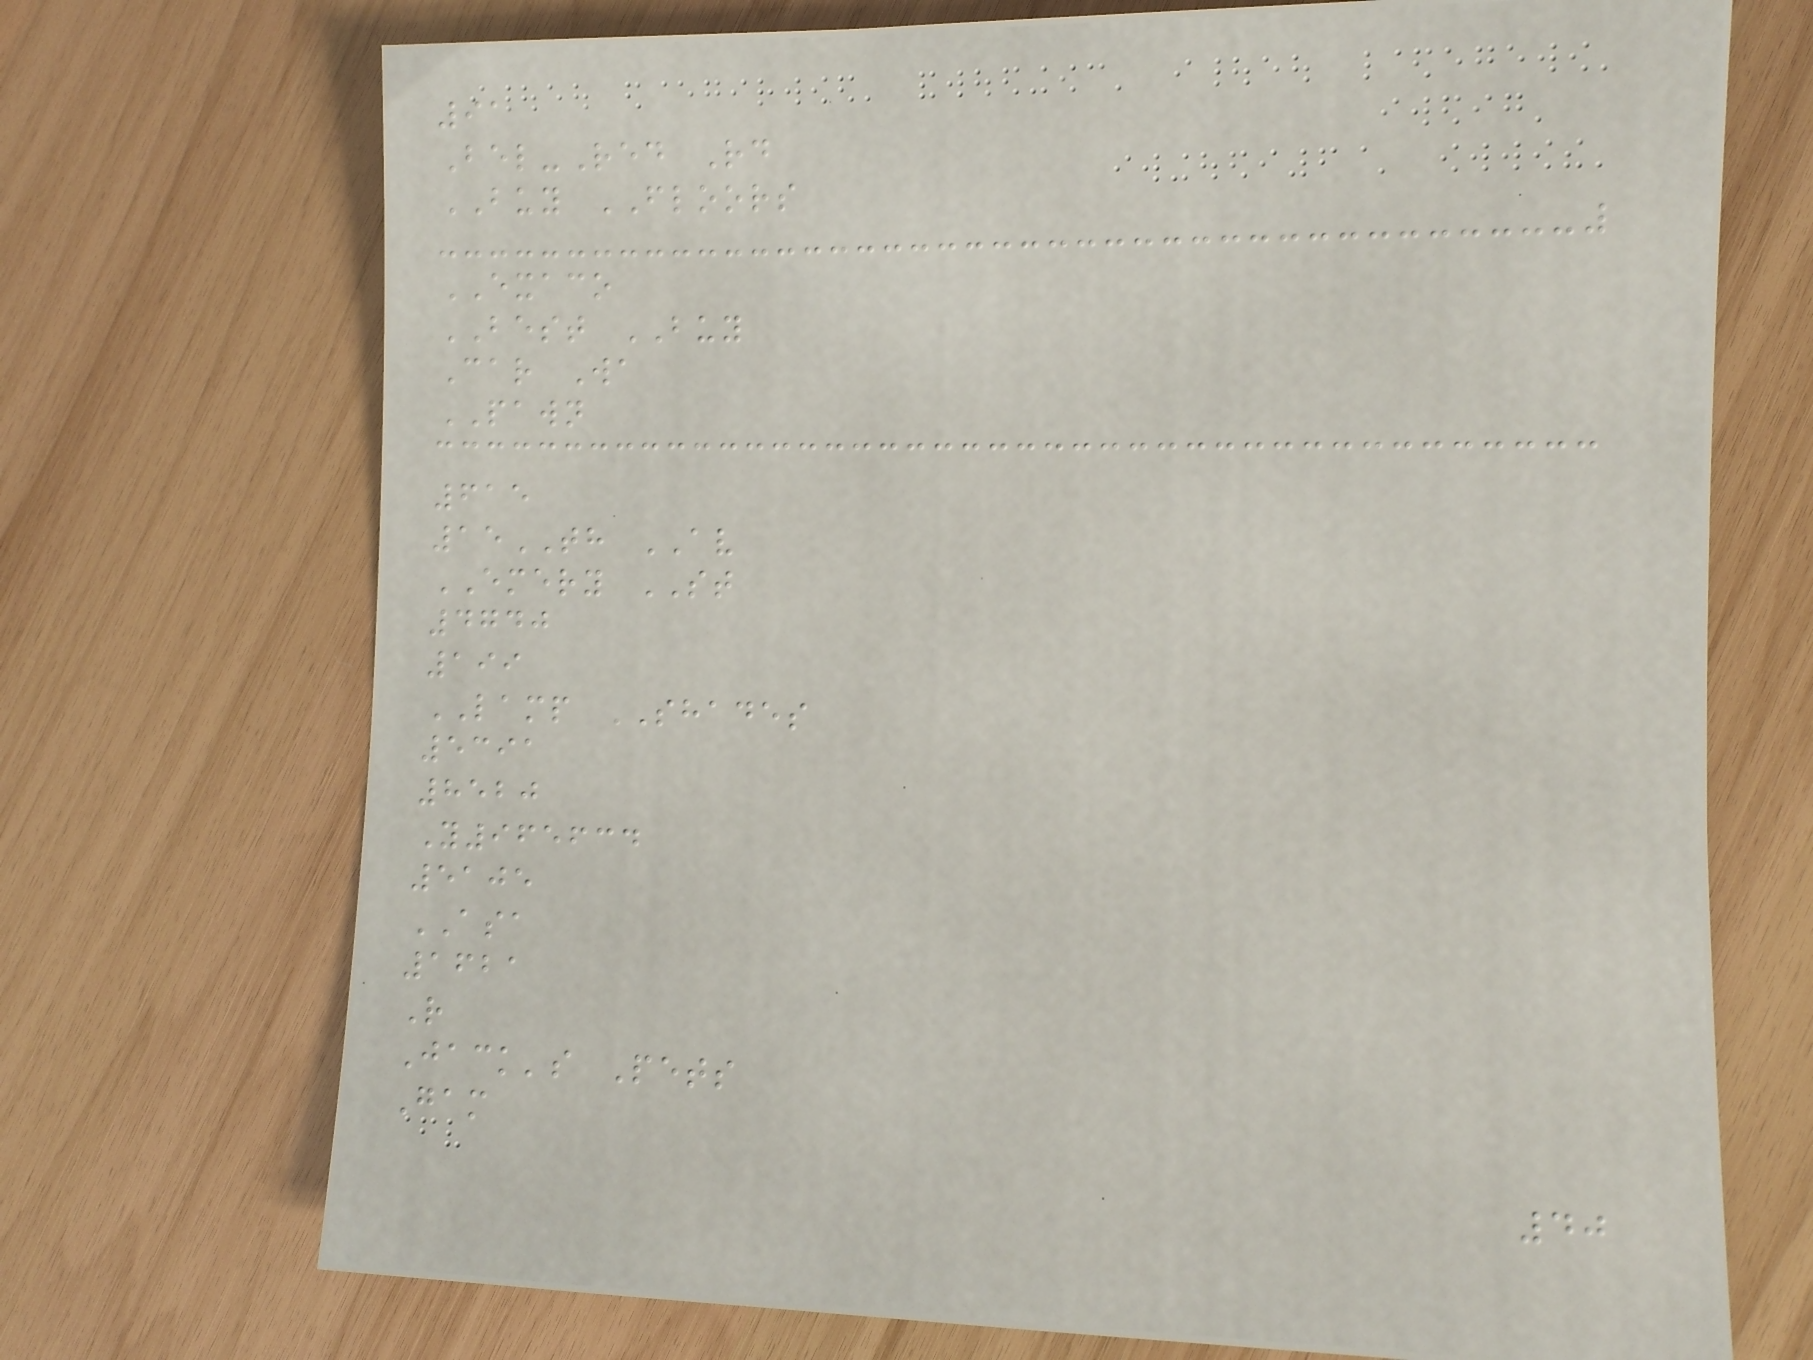91
Bel-Red Rd
BUY FLOORS
EXACO
BEST BUY
Car Wa
PAWN
615
15TH AV
EMERY ST
4740
199
LAMP SHADES
5391
8520
Y965634
5105
ASA
1621
R
Jack's Pets
Gam
40
